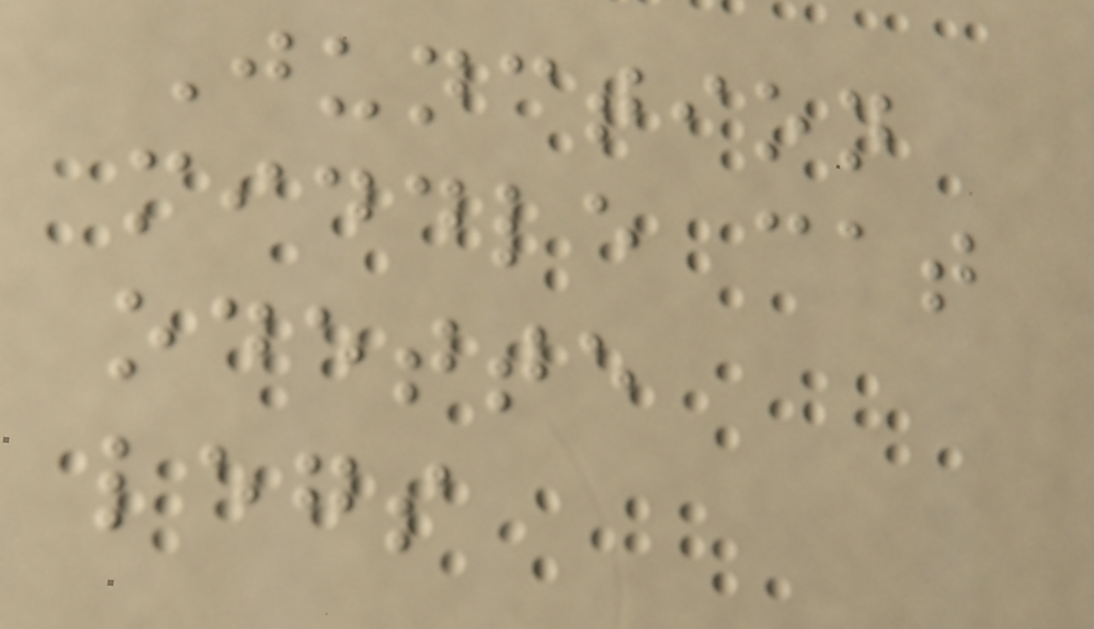Junction
middle cat
odette
legs
